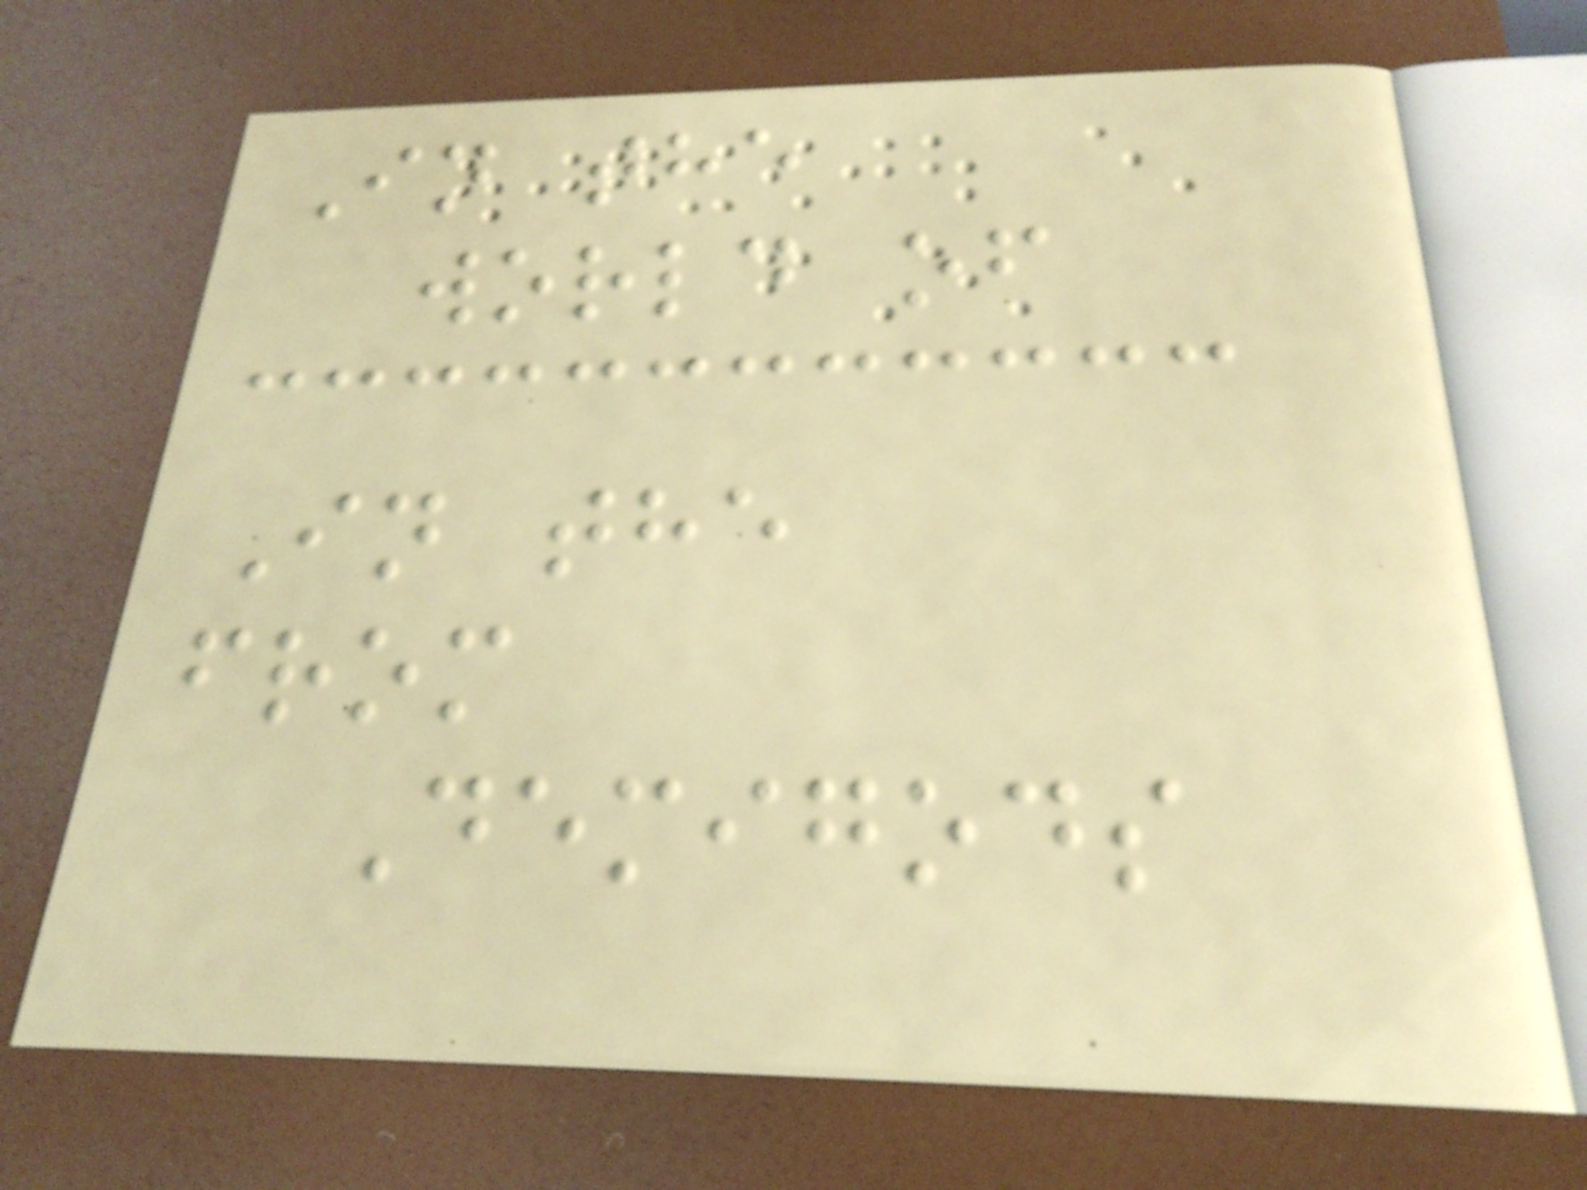In the
world of
In the
from
Demigods
